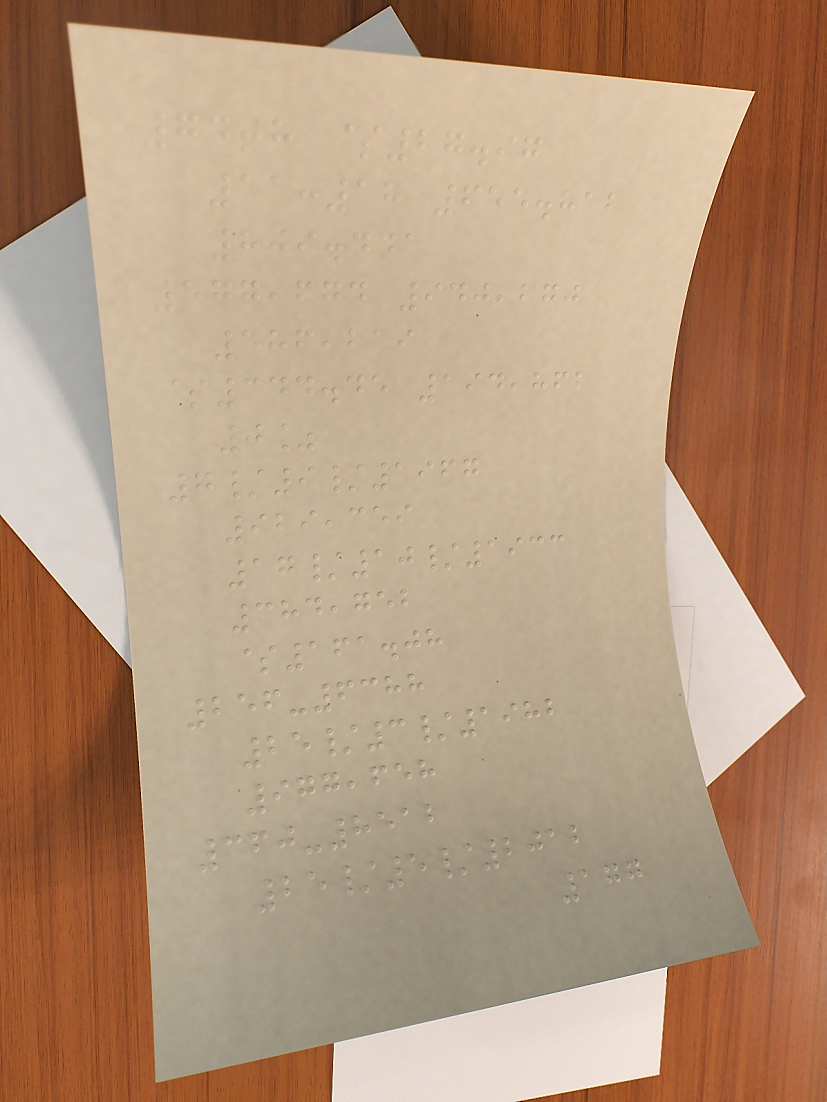74th $27.97
11:18 655.812
809.441
577,674 940,270
586,219
$344.45 194,862
0%
7/9/1967
929,359
17/10/1933
384,752
$161.08
256-6388
25/3/1982
977,658
360-8512
25/5/2012
177
